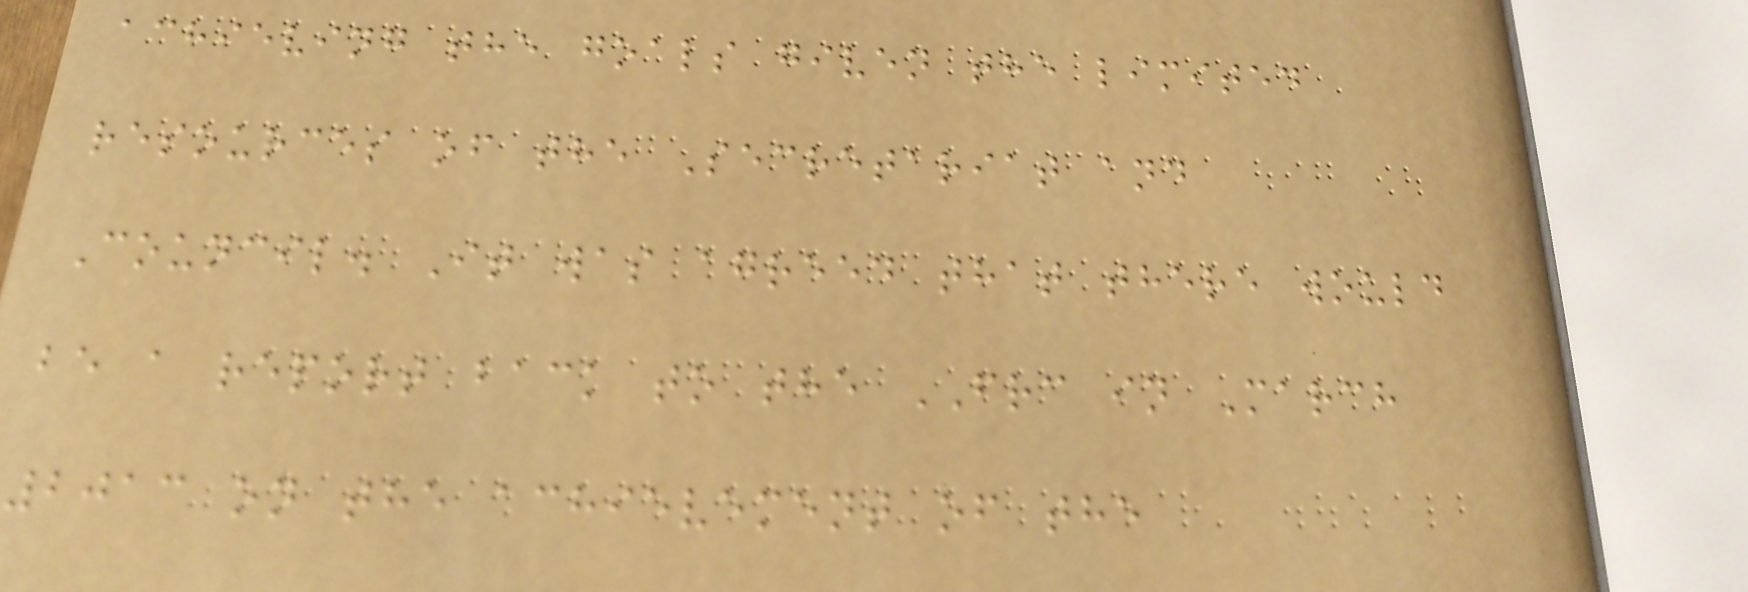achieving the goals given the limited
resources of the Secretariat and
Council. It was agreed that there would
be a report back to the FRC in March
2013 on the achievement of the
